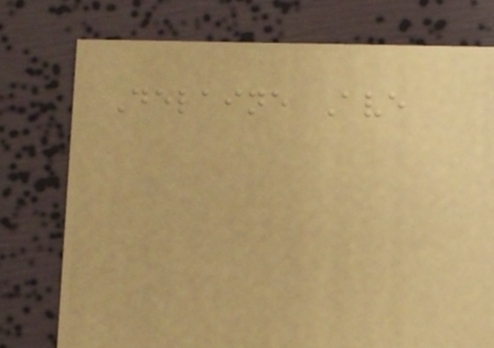Delaine Ave
